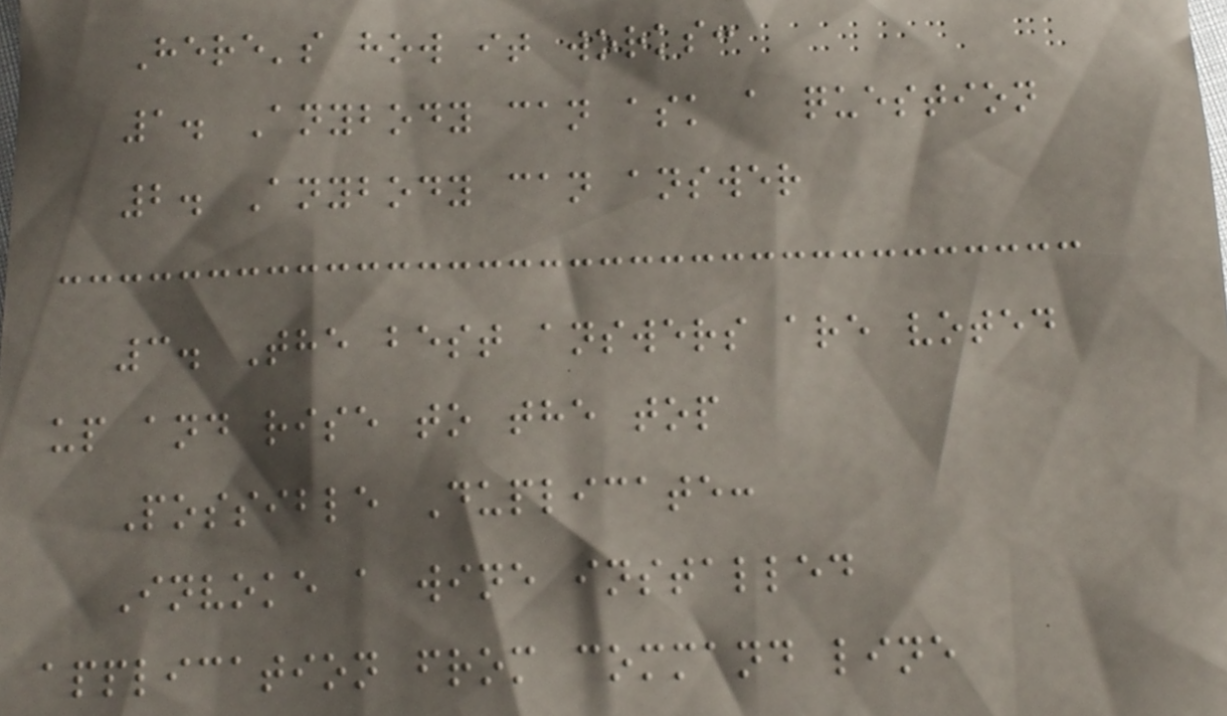Here's how it works:
1. Anybody can ask a question
2. Anybody can answer
3. The best answers are voted
up and rise to the top
Possible Duplicate:
Invoke a wine installed
application from command line
